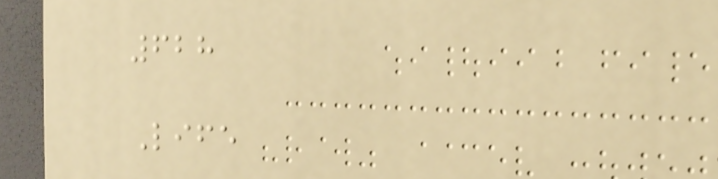628
Life
